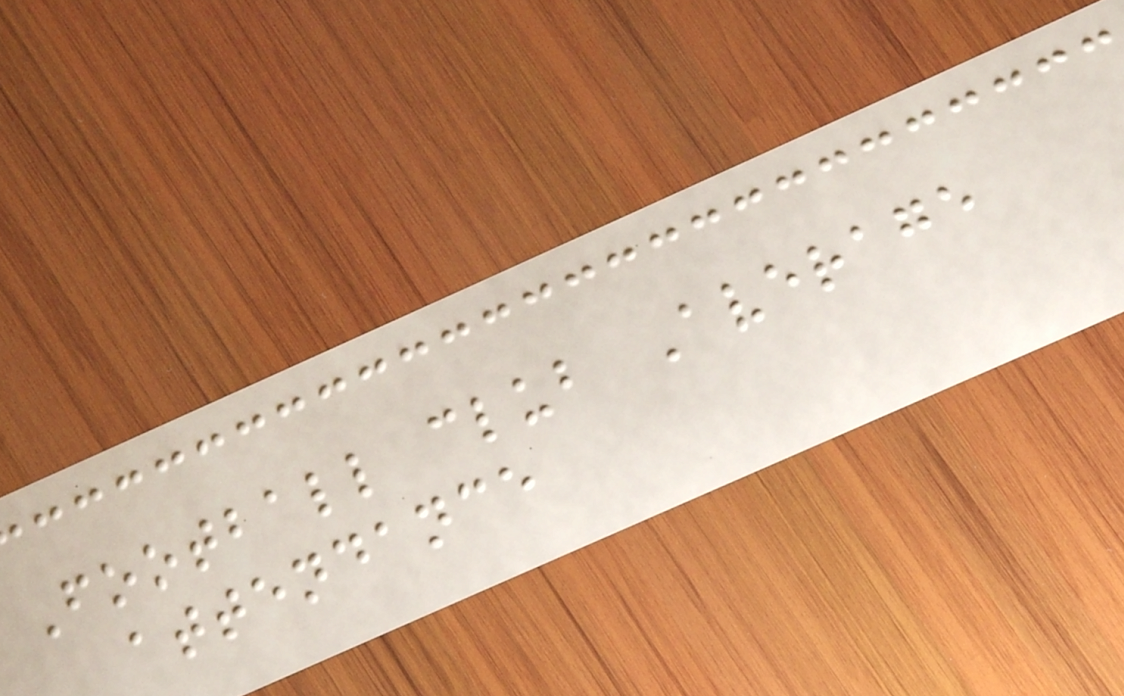Football club Average
attendance
